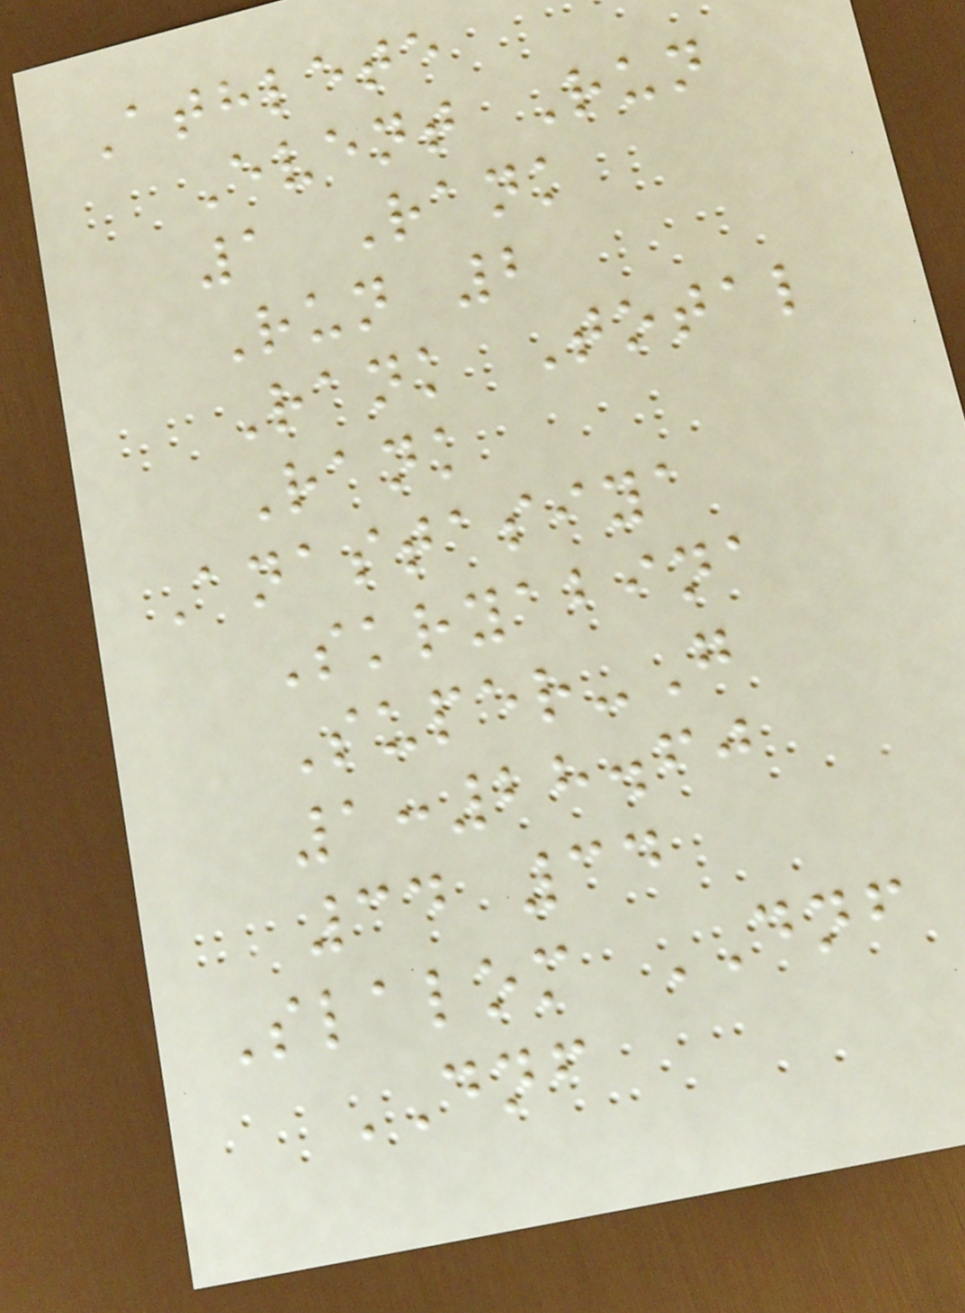Athlete
Event Run
1 Rank
Run 2
Rank Total
Rank
Anastasiya
Skryabina
Super-G
1:28.60
34 34
Slalom DNF
DNF
